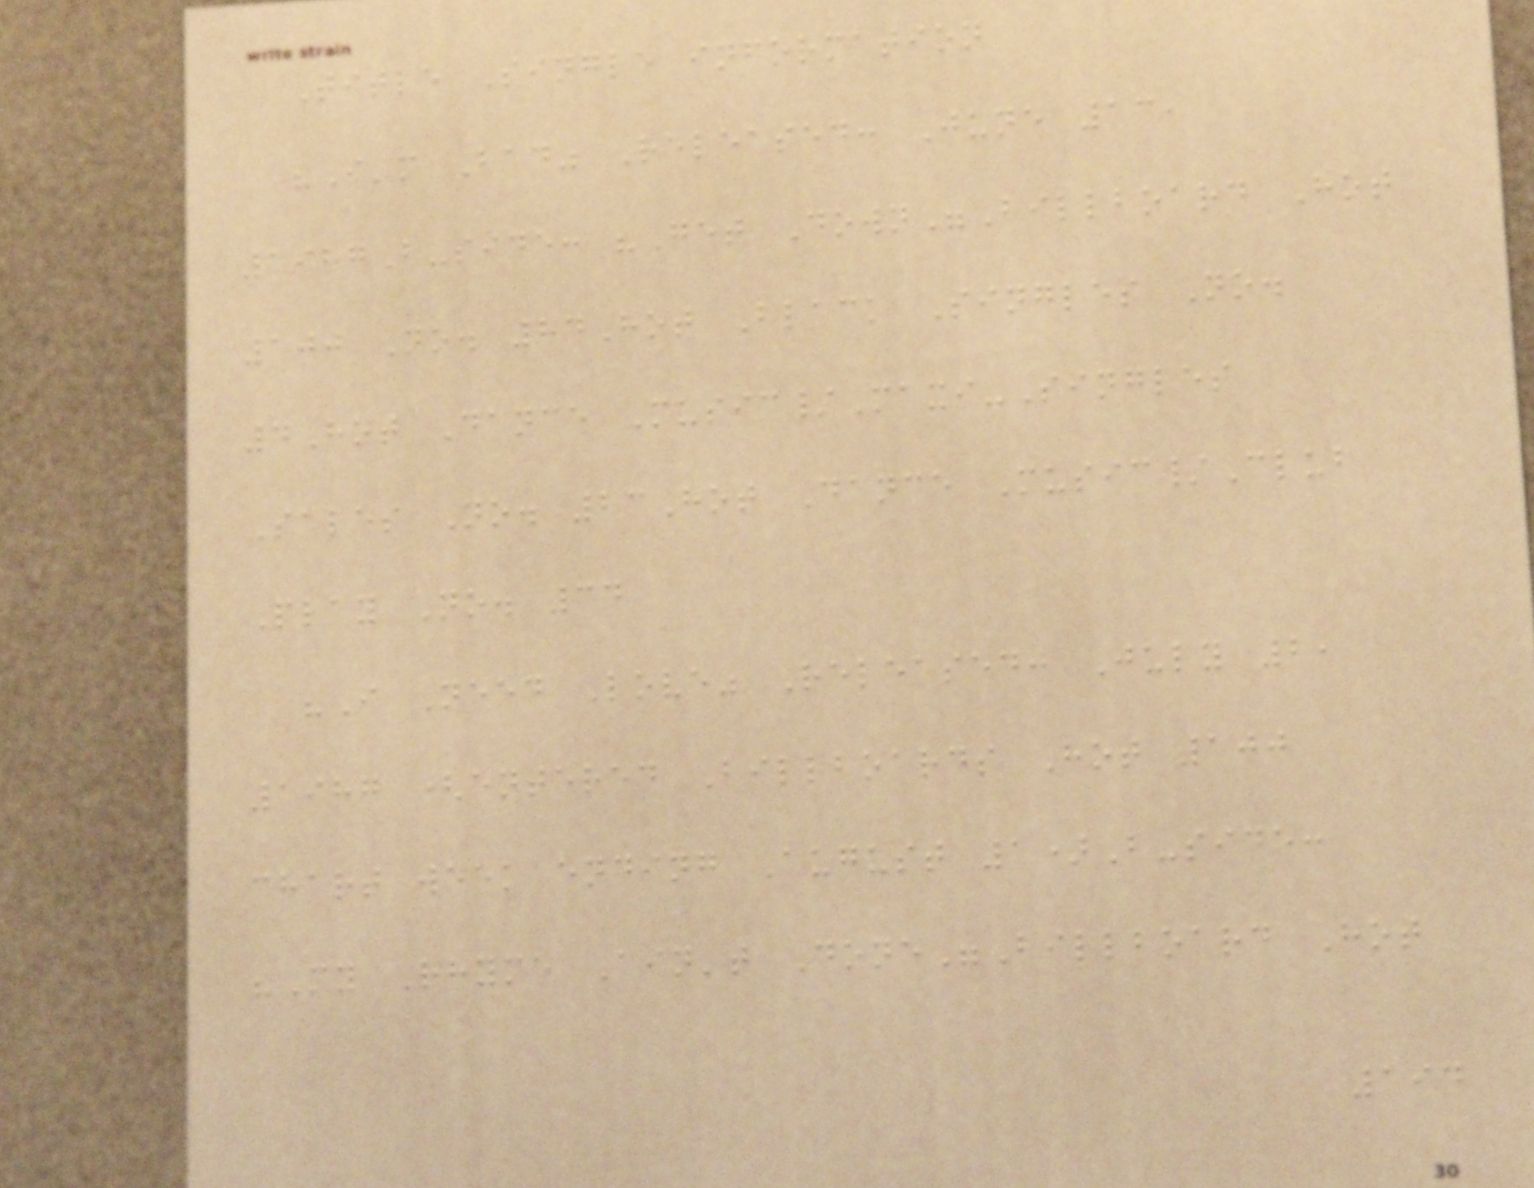Title Single information
"I'm Bad" Released: June 13,
1987B-side: "Get Down"Billboard Hot
100 No. 84Hot Black Singles No.
4Hot Dance Music/Maxi-Singles
Sales No. 23Hot Dance Music/Club
Play No. 34
"I Need Love" Released: July 2,
1987 (entered Billboards Hot 100
chart week ending August 1)B-side:
"My Rhyme Ain't Done"Billboard Hot
194
